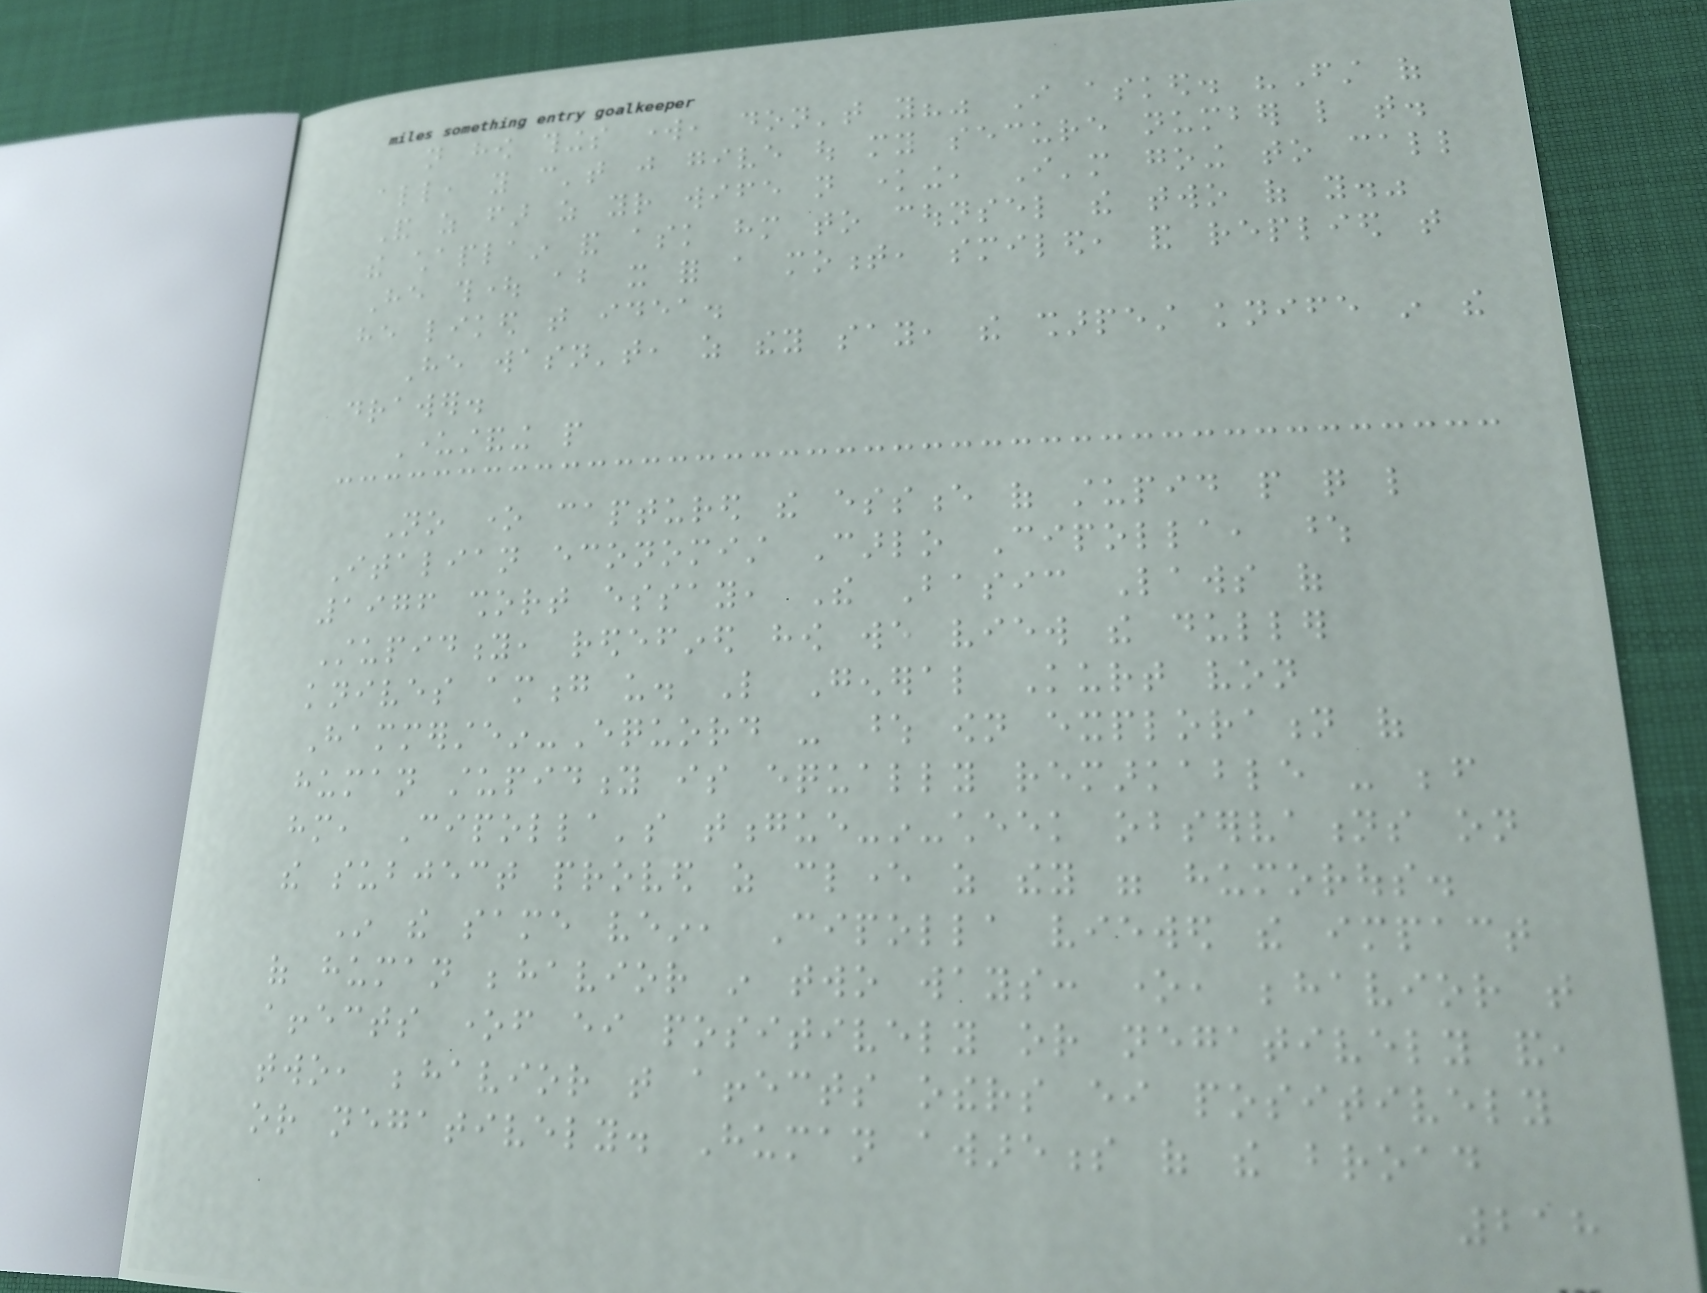not how things work, don't you?" I asked. "First of
all, you can't just give out my secure number like that.
And as far as your wife not knowing, I'm going to call
the chaplain and ask him to counsel the two of you."
He thought about it for a moment, smiled, and replied that
he liked that idea.
He wasn't, as they say, the sharpest knife in the
drawer.
Understanding people
No one captured the essence of stupid people quite like
Italian economist Carlo Cipolla, whose
1976 short essay, The Basic Laws of
Stupidity, redefined how we view the duller
knives among us. Like General Kurt von
Hammerstein-Equord - whose own exploration of
human stupidity is equally remarkable - before
him, Cipolla's tongue-in-cheek observations on
the subject proved as clever as they were humorous.
In the same vein, Cipolla viewed the impact
of human behavior in two ways: one, behavior that
affects oneself either positively or negatively and,
two, behavior that affects others either positively
or negatively. Human awareness of the broad
218
